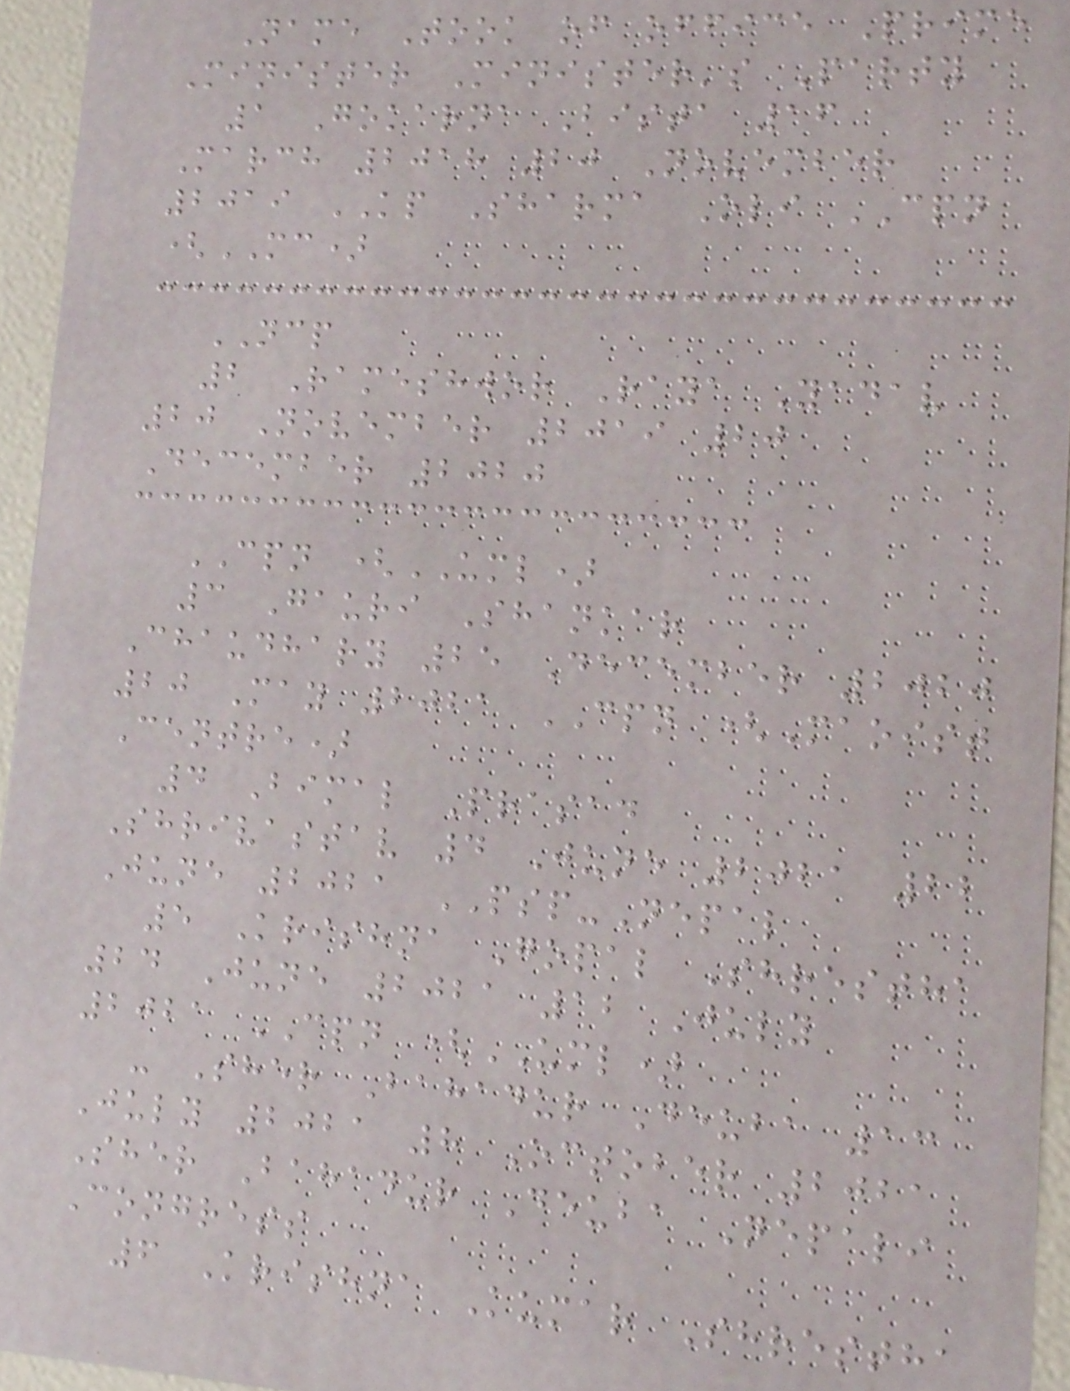Name Took of office Prime
Minister Minister's Party
1 Gokarna Bista 16
March 2018 20 November
2019 KP Sharma Oli CPN
(MC)
NCP
2 Rameshwor Raya Yadav
20 November 2019 20
December 2020
CPN (UML)
3 Gauri Shankar
Chaudhary 25 December 2020
20 May 2021 CPN (Maoist
Centre)
4 Bimal Prasad
Shrivastav 4 June 2021 22
June 2021 PSP-Nepal
5 Krishna Gopal Shrestha
24 June 2021 12 July
2021 CPN (UML)
- Sher Bahadur Deuba 13
July 2021 8 October 2021
Sher Bahadur Deuba Nepali
Congress
6 Krishna Kumar Shrestha
